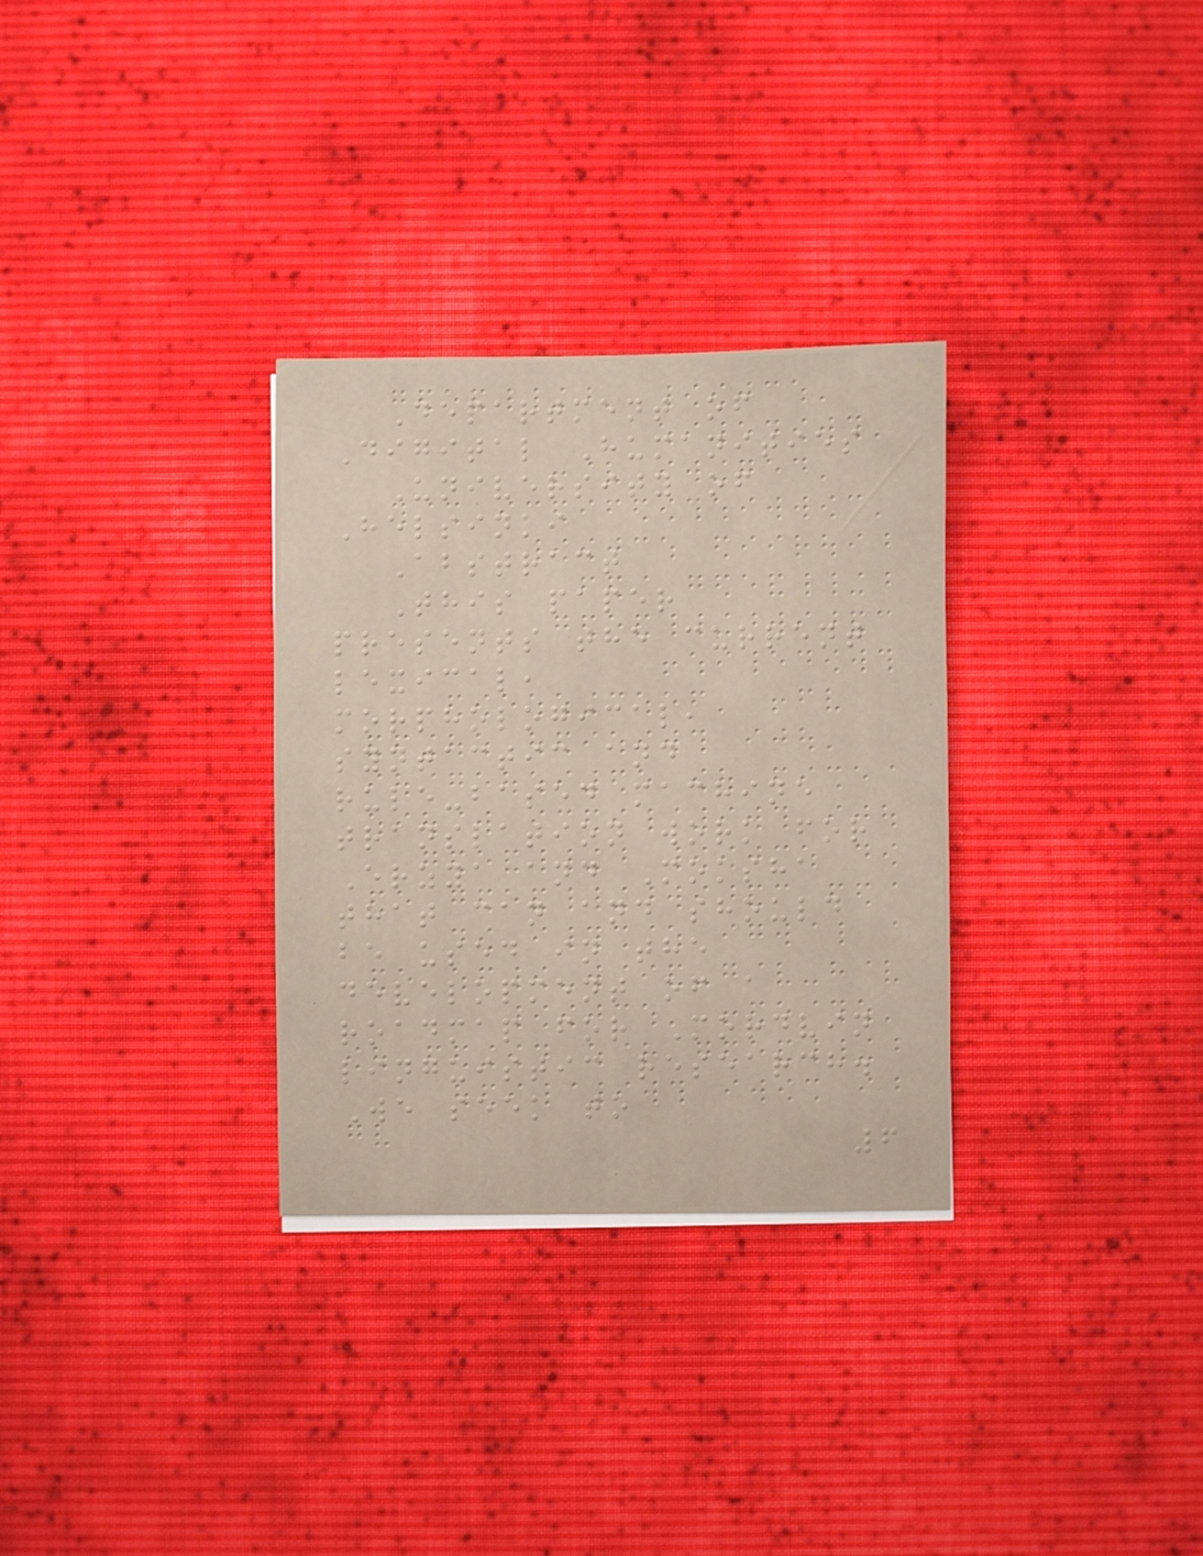Department of
Digital Humanities
University of
Helsinki
Abstract
This paper
presents the current
lexical,
morphological,
syntactic and
rule-based machine
translation work for
Erzya and Moksha
that can and should
be used in the
development of a
roadmap for Mordvin
linguistic research.
We seek to
6
